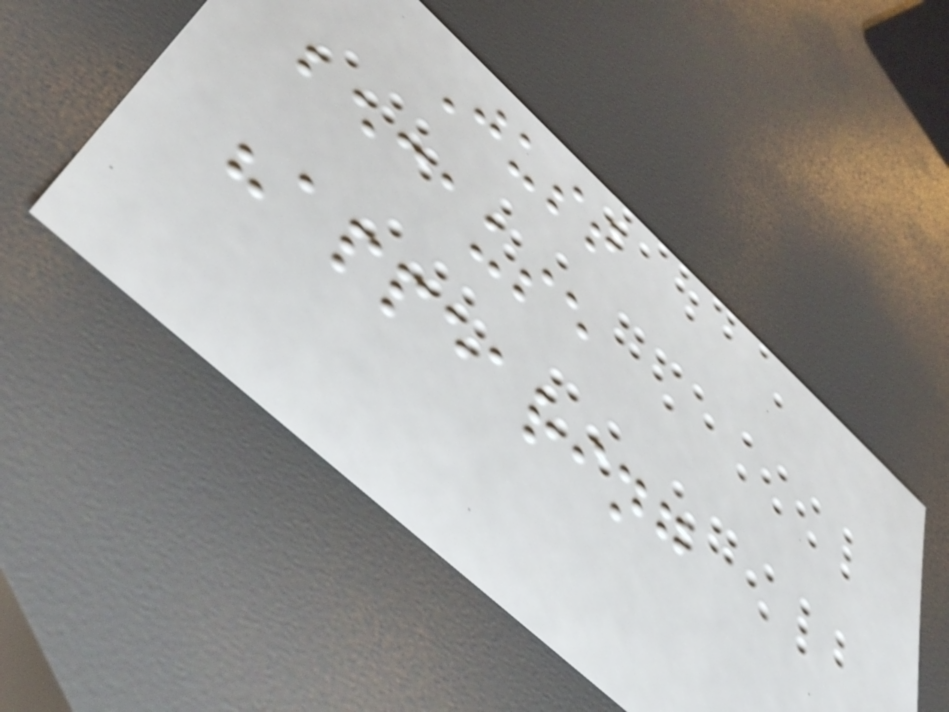Just
because
"appearing
